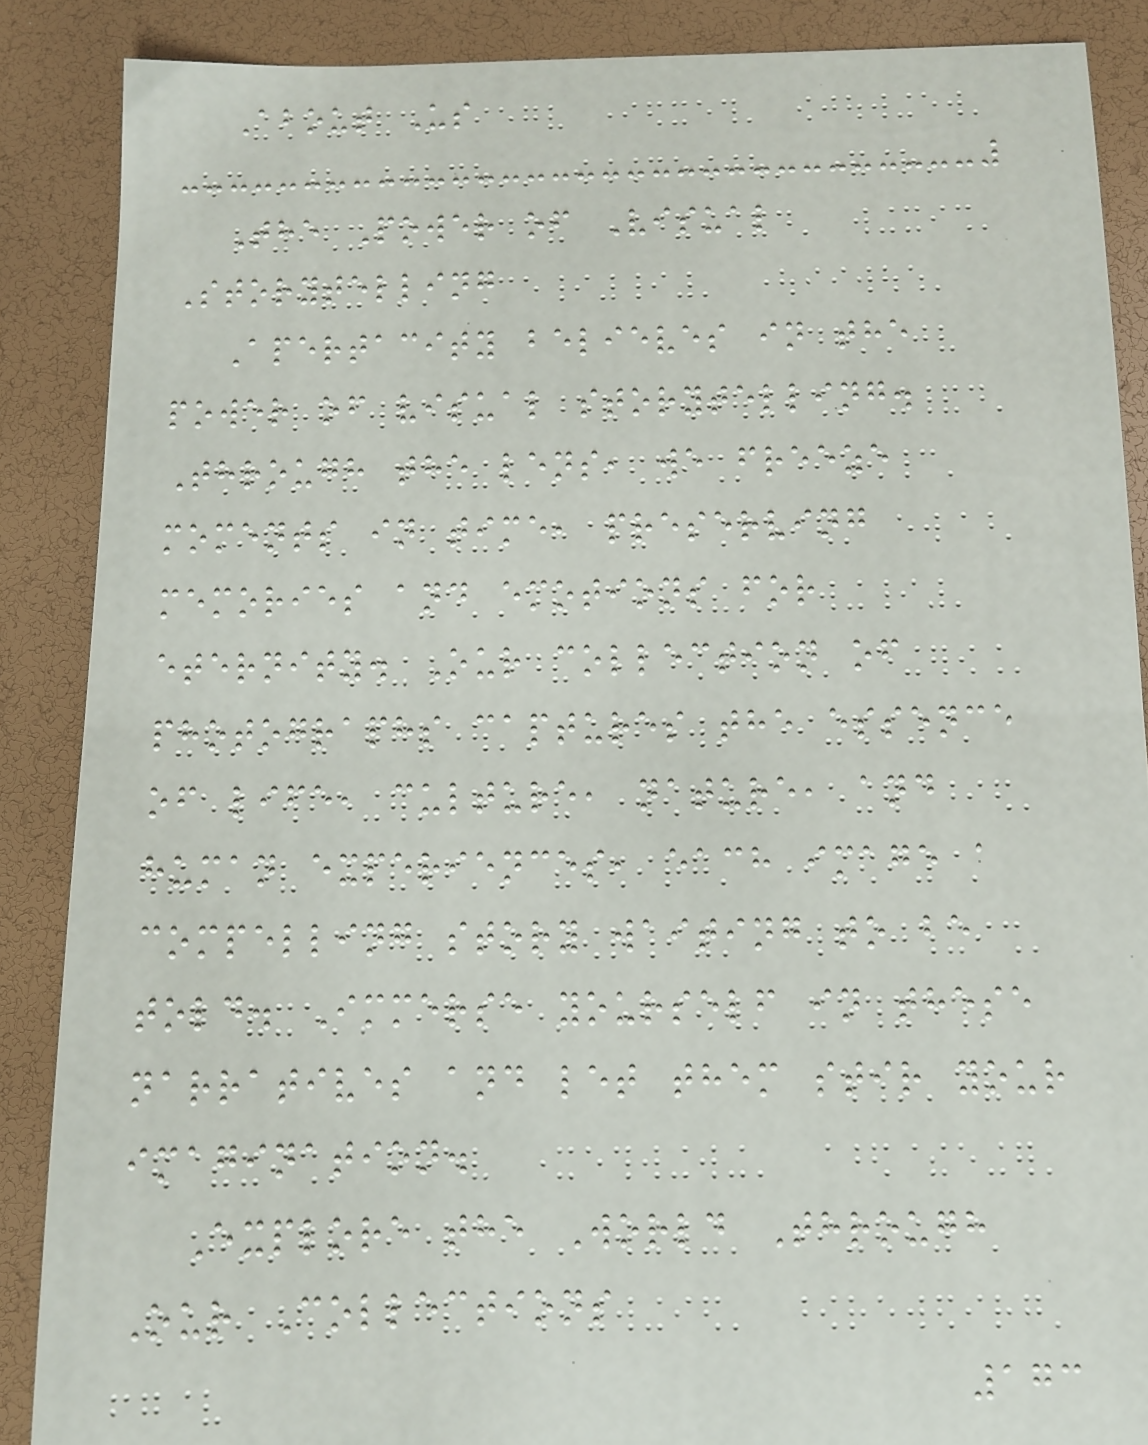About Us
The Power of Visual
Storytelling
Apertacity believes in the
power of visual storytelling.
Through the lens, we freeze
moments in time, preserving
memories and emotions for
eternity. Our collection of
photographs captures the essence
of life, culture, nature, and
human experiences, each image a
compelling story waiting to be
told. Immerse yourself in these
narratives and let them stir your
imagination.
Explore the World Through
Our Collections
173
